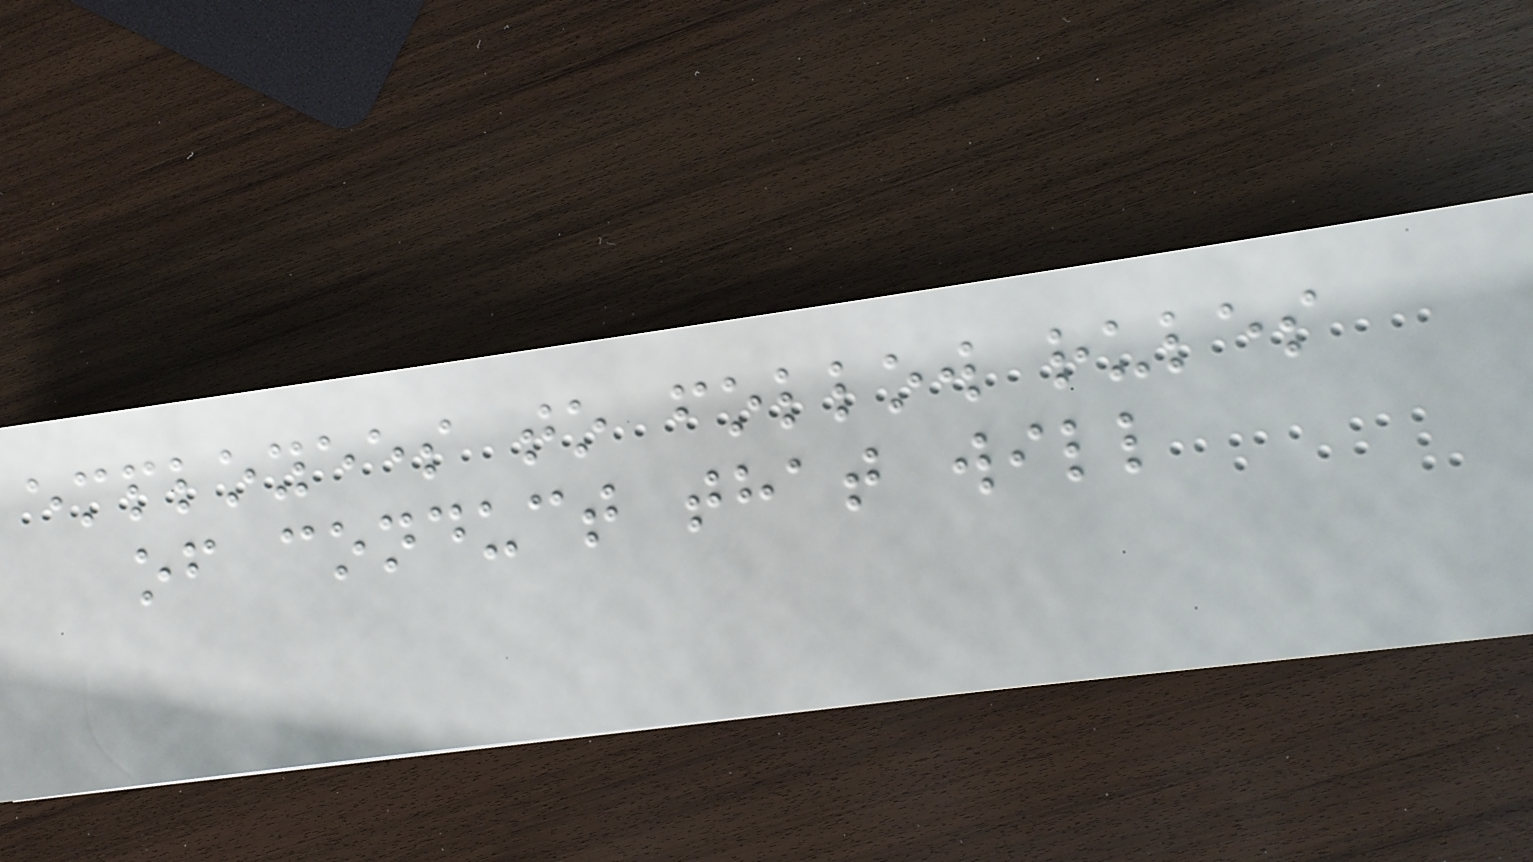employees to follow rules
of conduct that will
